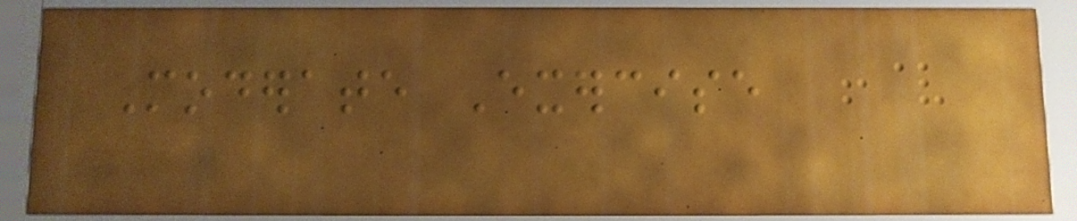Moderate Exercise
